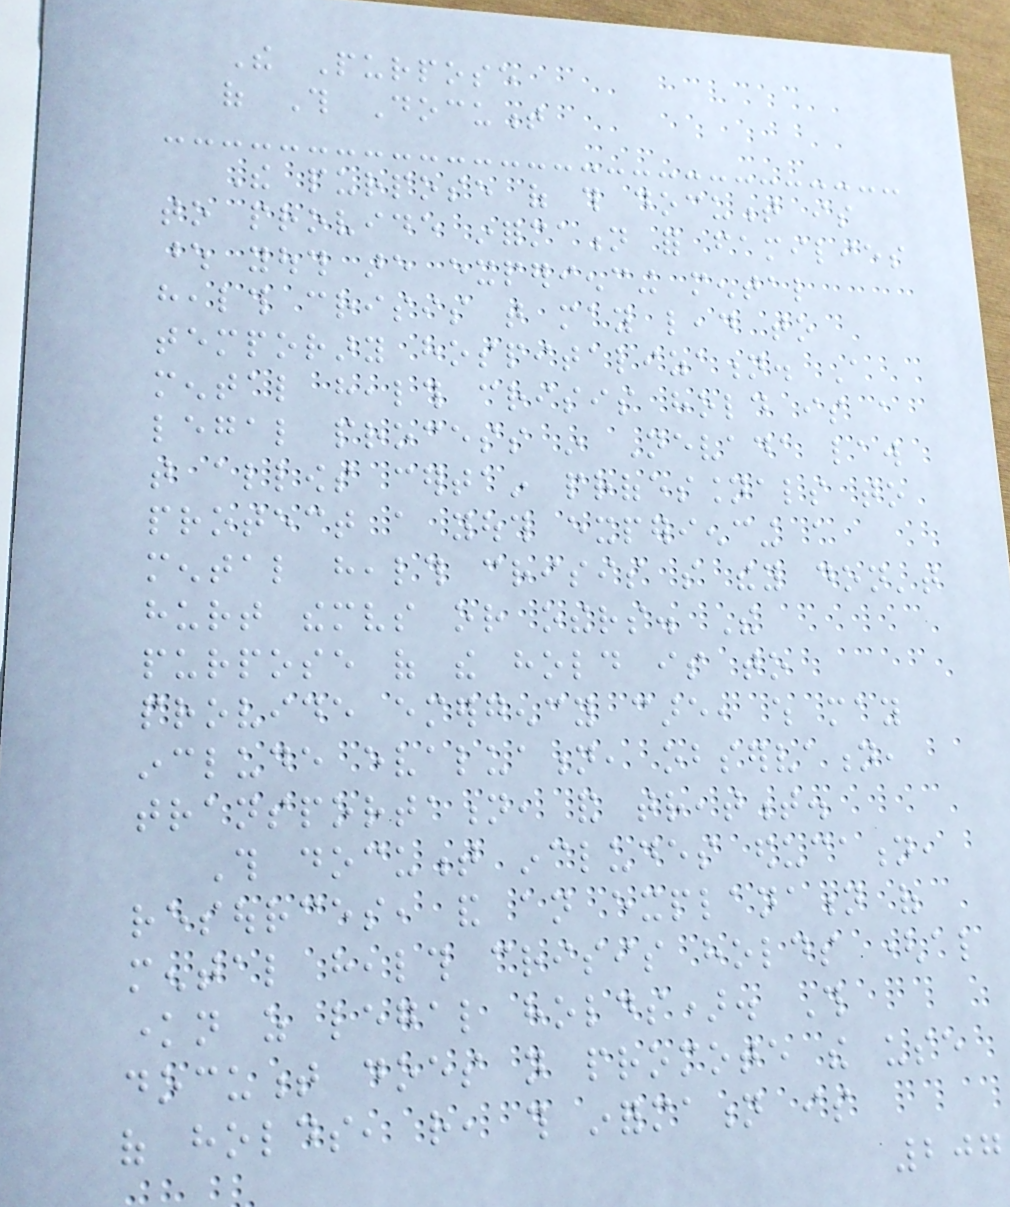The Purpose
of This Document
The purpose of this document is
to provide information for families
whose youth are experiencing mental
health crisis that may lead to
temporary hospitalization. A
mental health crisis hold is a
legal process in Nevada law
that allows certain professionals to
protect a youth experiencing a
mental health crisis so they don't
hurt themselves or others. The
purpose of the hold is to
provide emergency care, which may
include evaluation, observation,
transportation, and treatment.
This document includes education,
resources, and an explanation of
mental health crisis holds (also
known as legal holds). This
document does not promote the use
of holds, rather, this information is
207
